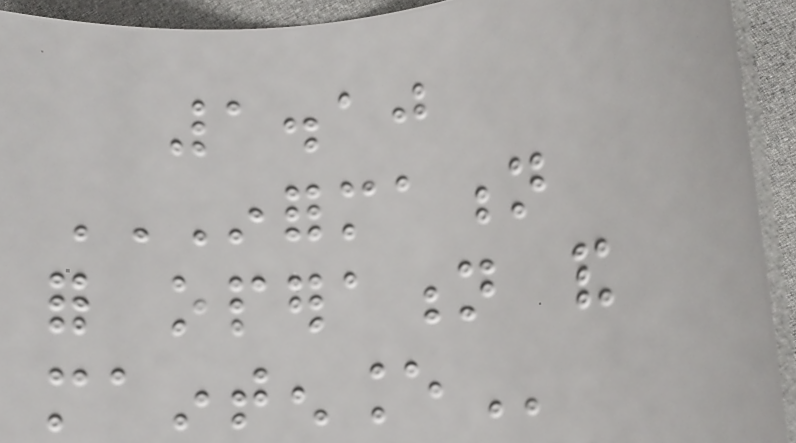1.10
INFORMATION
FOR OPERATION AND
MAINTENANCE
